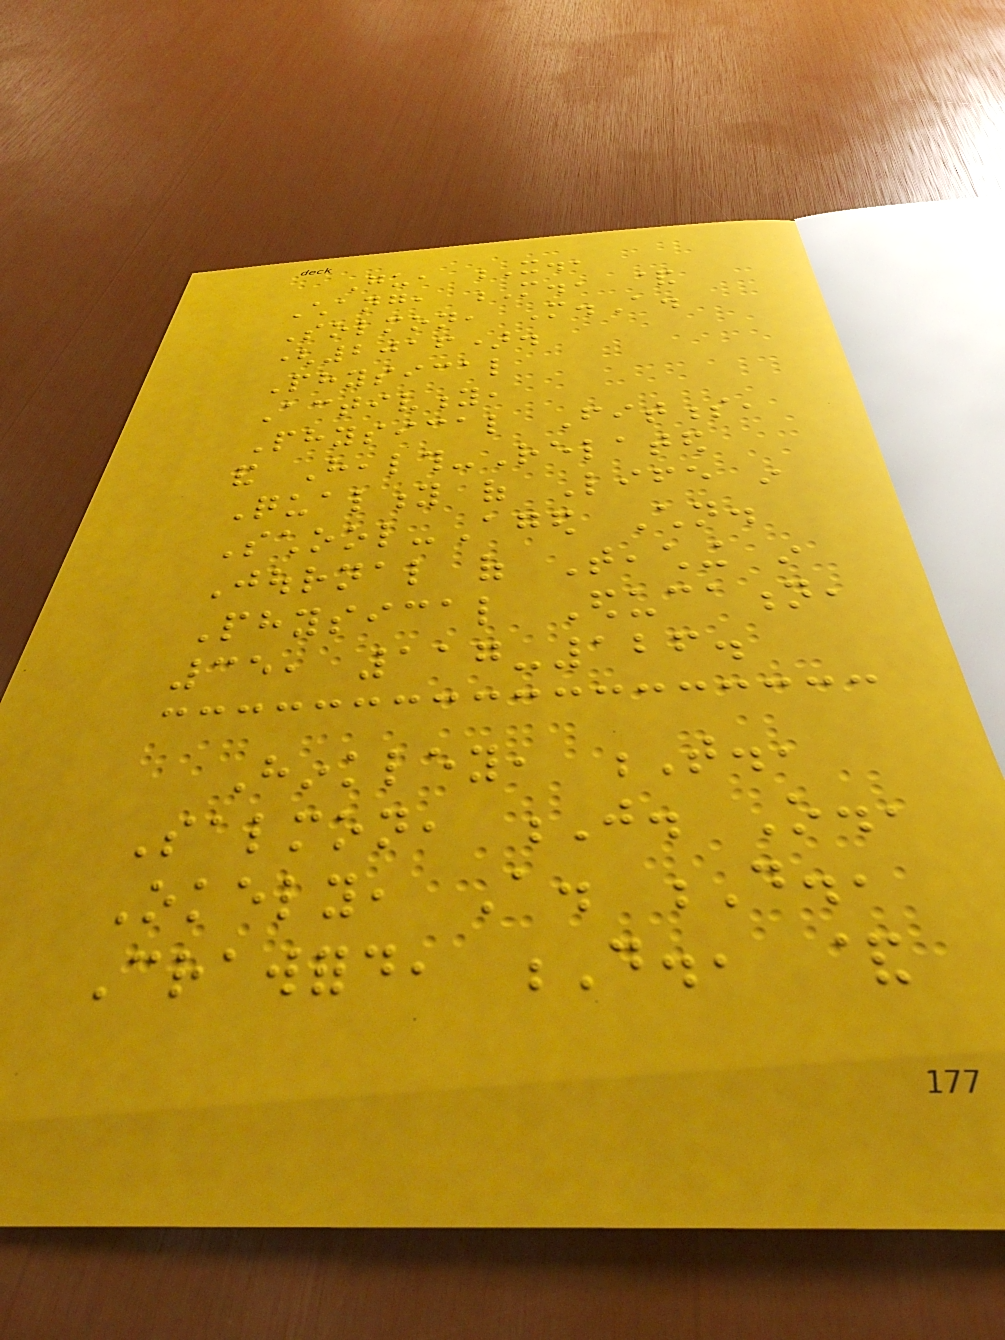Gu, X.,
Chang, M., &
Solmon, M.A.
(2016).
Physical
Activity,
Physical Fitness,
and Health-Related
Quality of Life in
School-Aged Children.
Journal of Teaching in
Physical Education,
35, 117-126.
Hinkley, T.,
Salmon, J. O.,
Okely, A. D.,
Crawford, D., &
